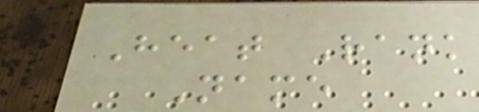Heat Rank
Name
